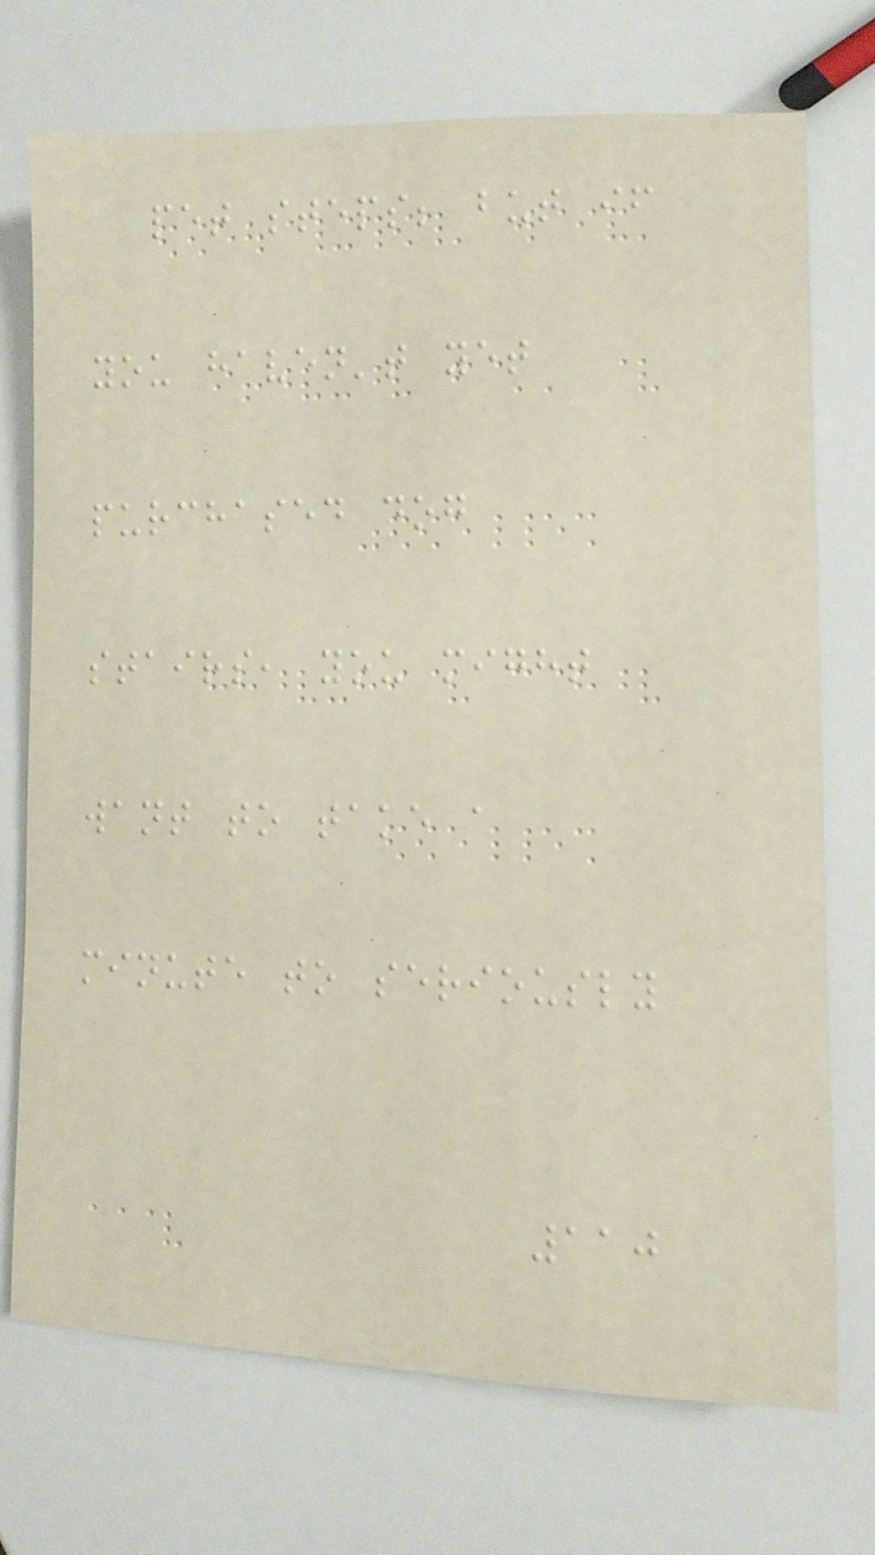pet steps; but if
you haven't yet
purchased dog
stairs, you might
want to take a
minute to seriously
110
